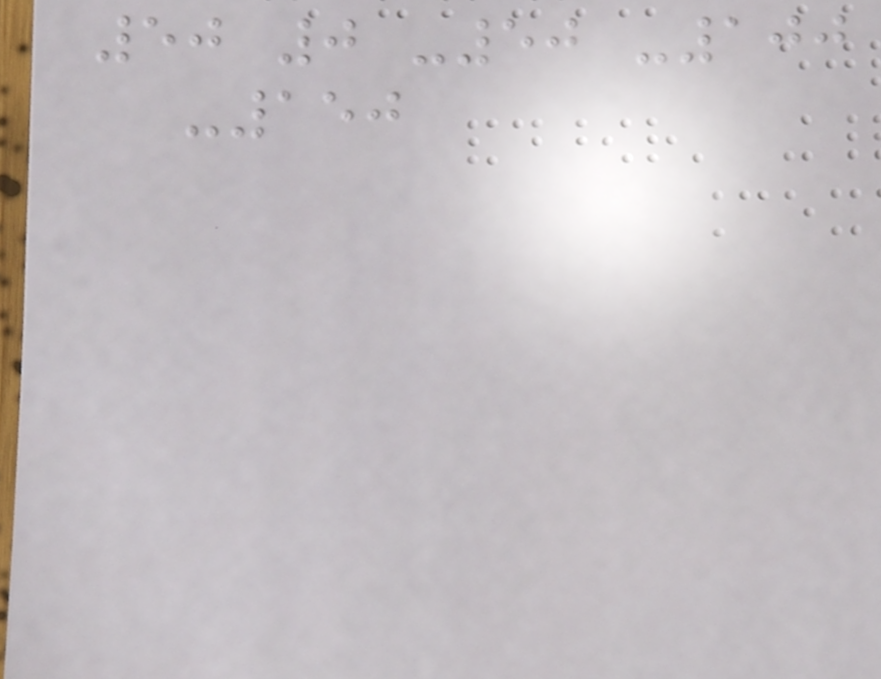50 0 -50 -100
-150
